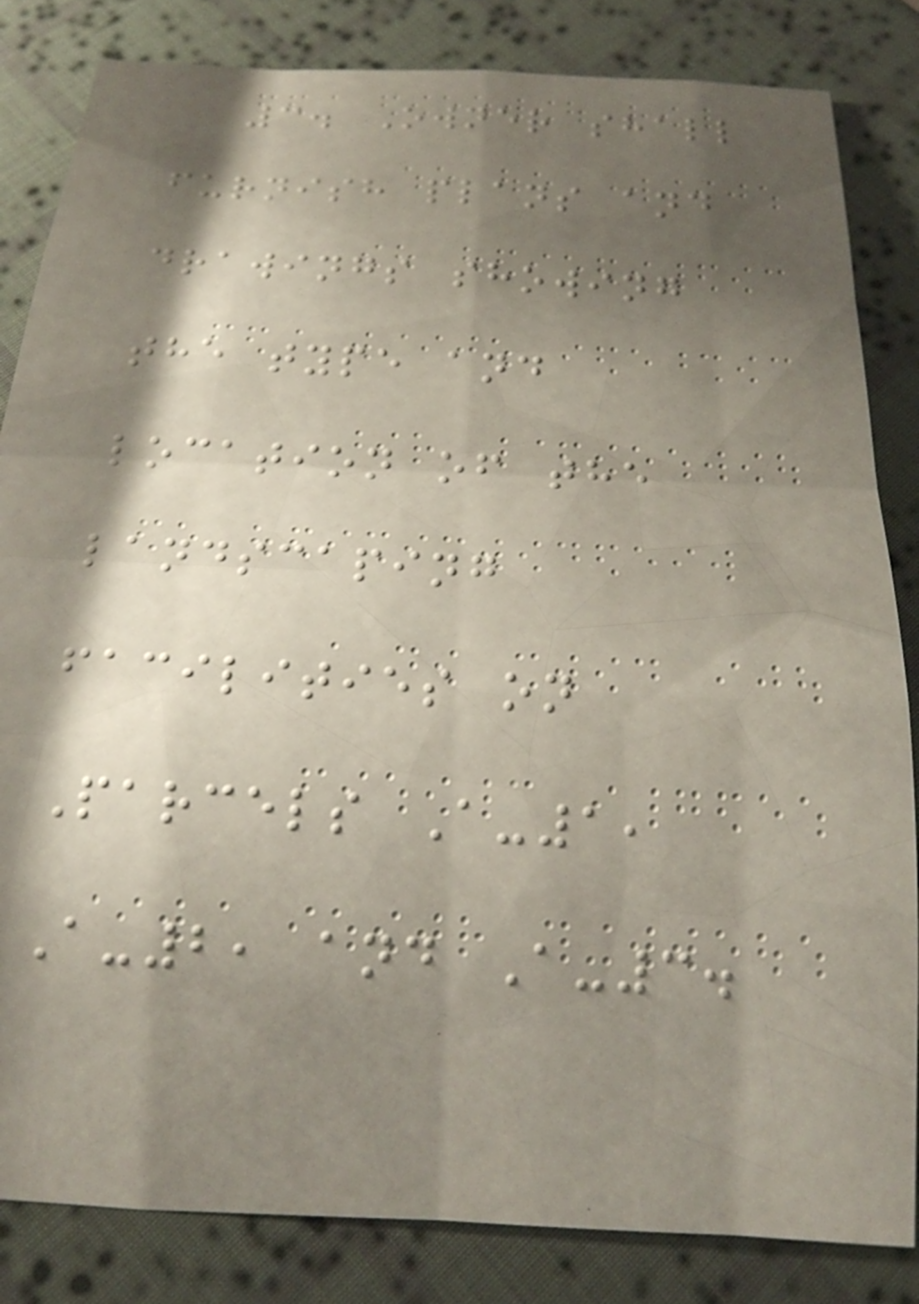3. Owner shall
furnish plans and
drawings showing
the type and
location of the
landscaping
facilities on
Parcels A-1,
A-2, and A-3.
